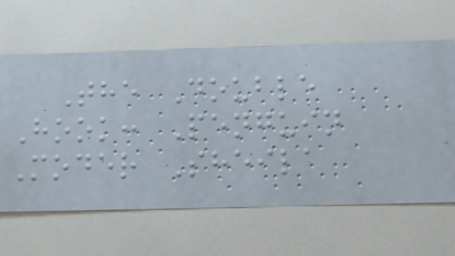The Double
Hook: Penguin
Moder Sheila
